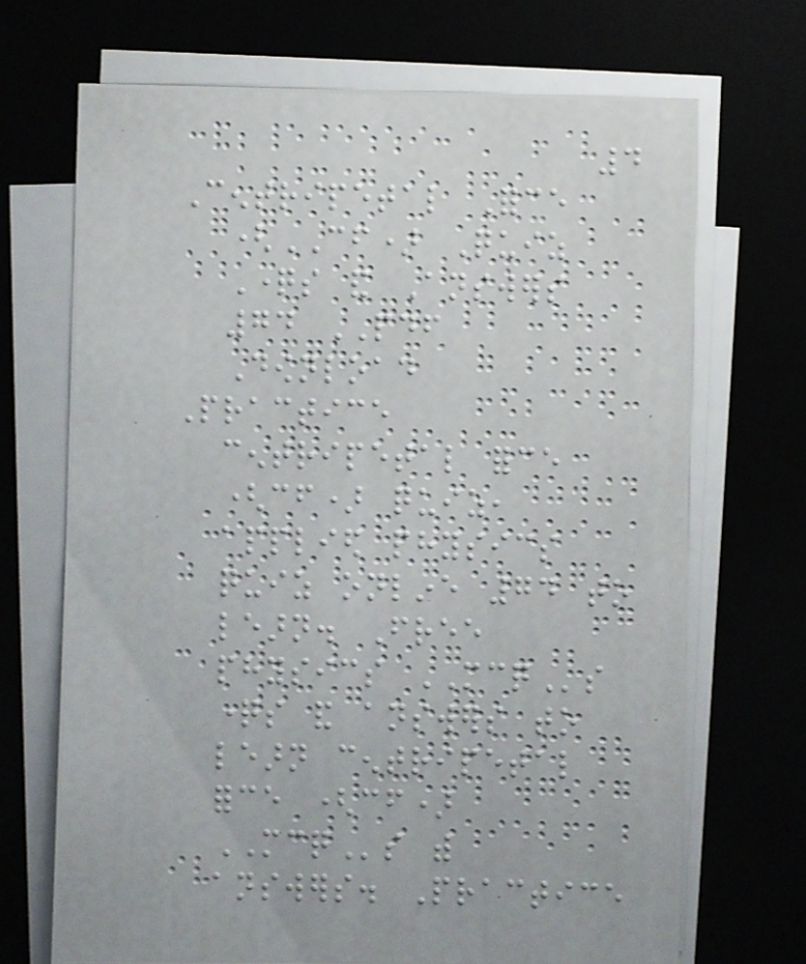4
Centripetal Force
(CF) Quiz
Questions and Answers
74 PDF
Download
Practice
centripetal force
(cf) quiz,
applied physics
quiz online 74 to
learn. Free
physics MCQs
questions and answers to
learn centripetal
force (cf)
MCQs with
answers. Practice
